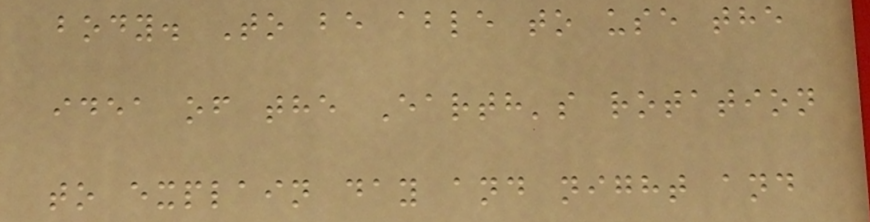body. To be able to use the
idea of the Earth's rotation
to explain day and night and
